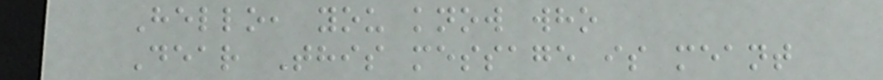Hello, you know who
Dear This message is meant
